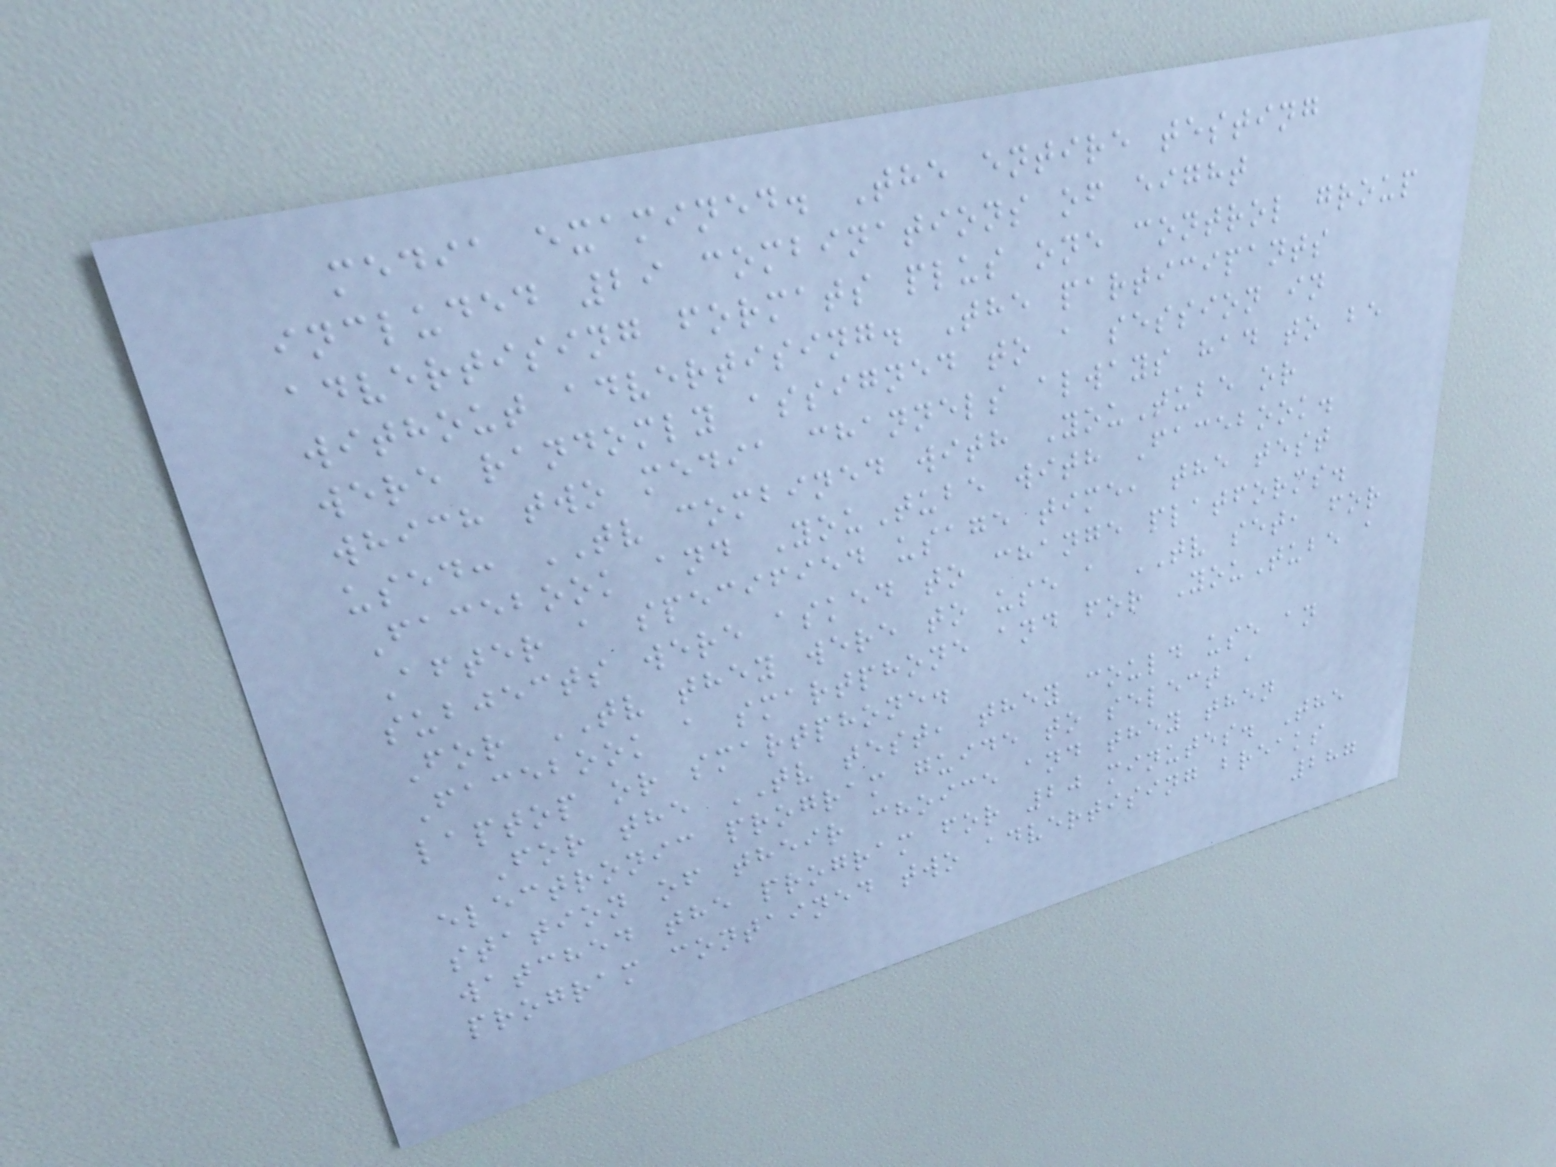media examined. The entire testing
included 29 combinations of eight
advertising formats plus one control group
without advertising. The participants
were randomly assigned to a session in
which two media channels always had to be
used: TV combined with YouTube or
Facebook and YouTube with Facebook.
After a specified usage time, the test
subjects were asked to change platforms.
For TV they were to use a TV set, for
Facebook a smartphone and for YouTube a
laptop or smartphone.
For the TV test, they could use an
electronic program guide to select a
station of their choice and they then
watched the program for 20 minutes. The
program contained two advertising breaks
287
